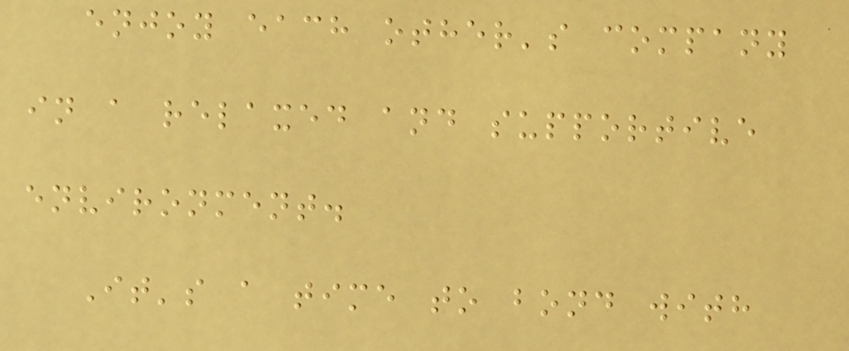enjoy each other's company
in a relaxed and supportive
environment.
It's a time to bond with
